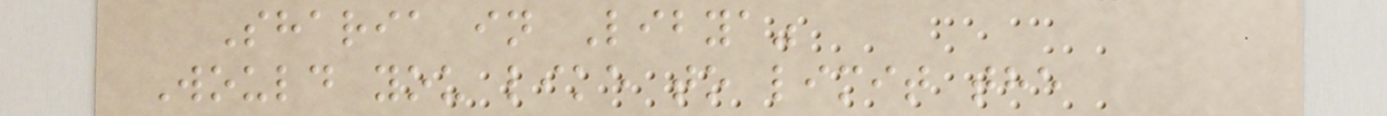Sharia in Libya"
Would you like to limit the
